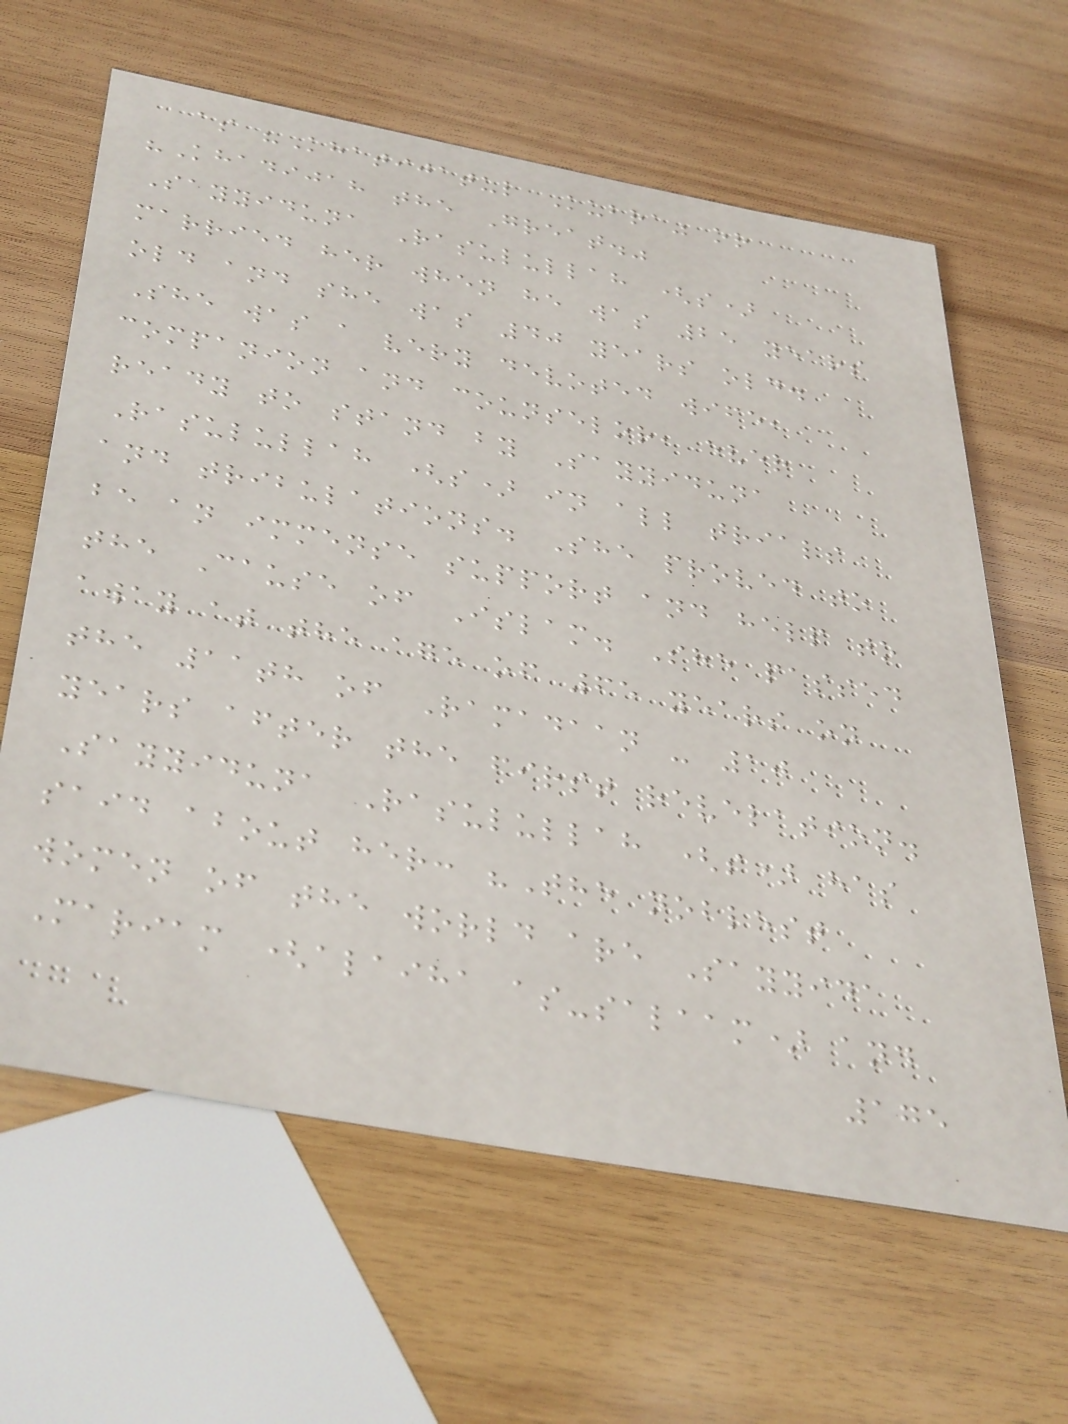as "Khatijatul Kubra" or
"Khadijah the Great."
Sayyiduna Rasulullah (s)
married her when he was 25 years
old and she was 40 years old.
She was a very devoted wife,
companion and counselor, ever
ready to stand by Sayyiduna
Rasulullah (s) in all trials
and tribulations. She proved to
be an immense support and help to
the Cause of Islam. She passed
away at the age of 65 years on
the 11th of Ramadaan - 10
years after the first revelation.
Sayyiduna Rasulullah (s) has
said about her: "The noblest
women of the world are Sayyida
Mariam (alaiha as-salaam) and
175
